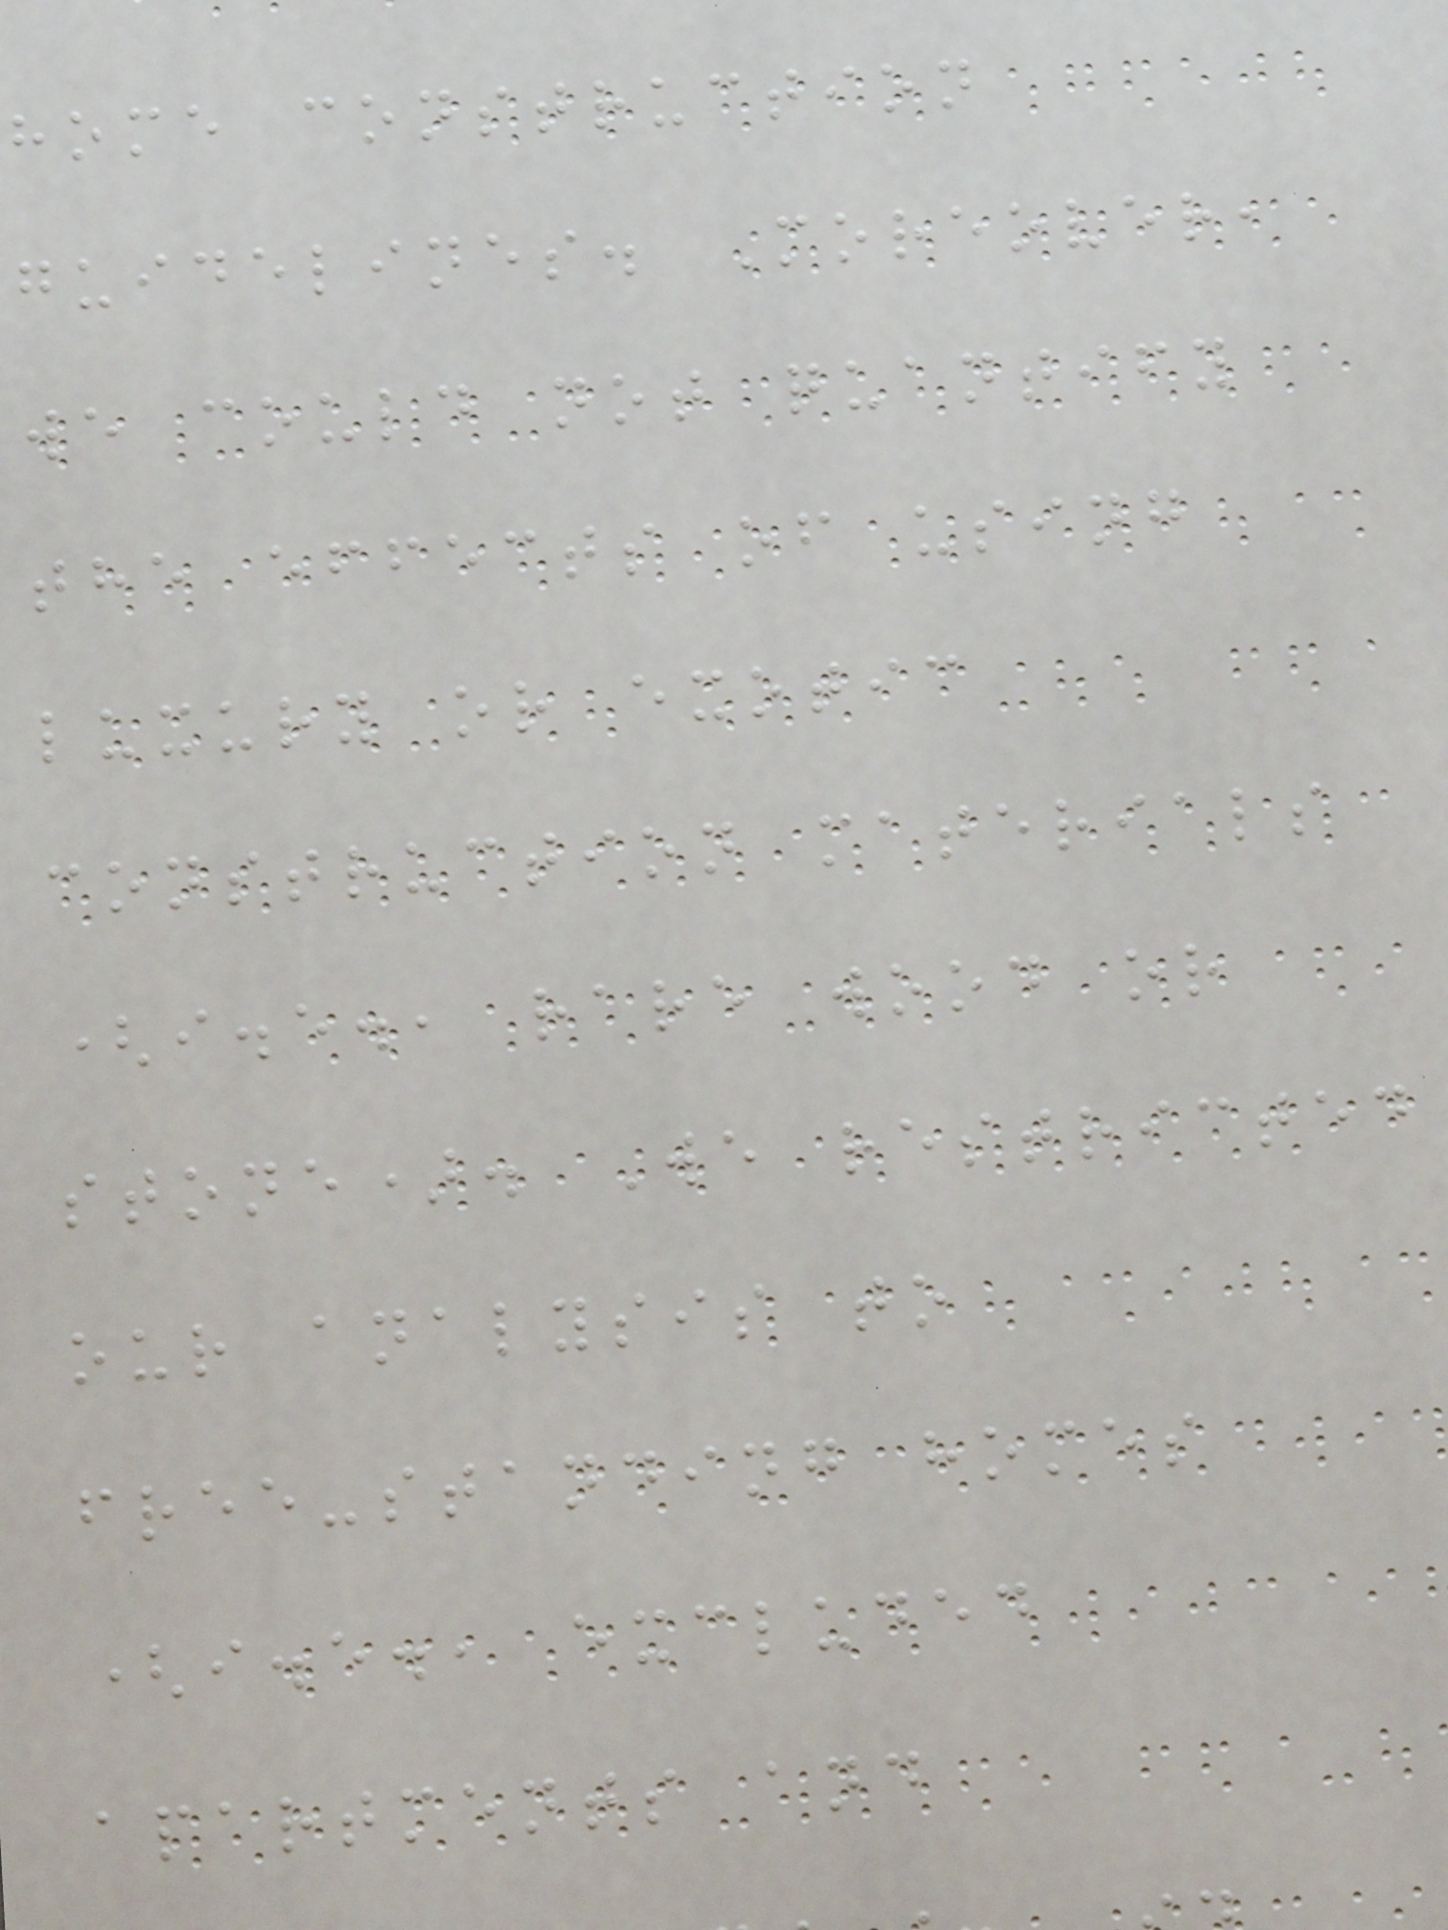home construction
guidelines. Moreover,
we could not quantify
the effects of using
luxury or exotic
construction materials
(i.e., rare wood or
stone). We restricted
our analysis to
free-standing homes
(i.e., excluded
apartments and
